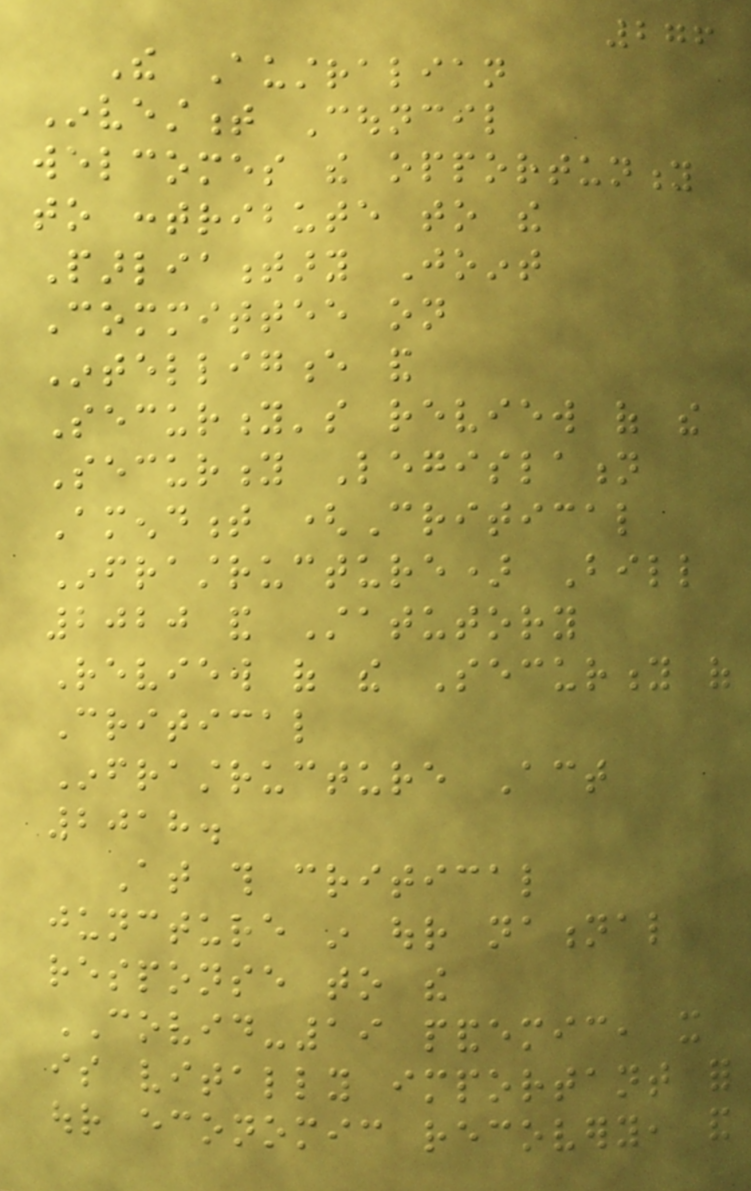276
The Australian
Investment Council
welcomes the opportunity
to contribute to the
Parliamentary Joint
Committee on
Intelligence and
Security's review of the
Security Legislation
Amendment (Critical
Infrastructure) Bill
2020 and Statutory
Review of the Security of
Critical
Infrastructure Act
2018.
At this critical
juncture in our national
response to the
COVID-19 pandemic, it
is vitally important for
our economic recovery, and
